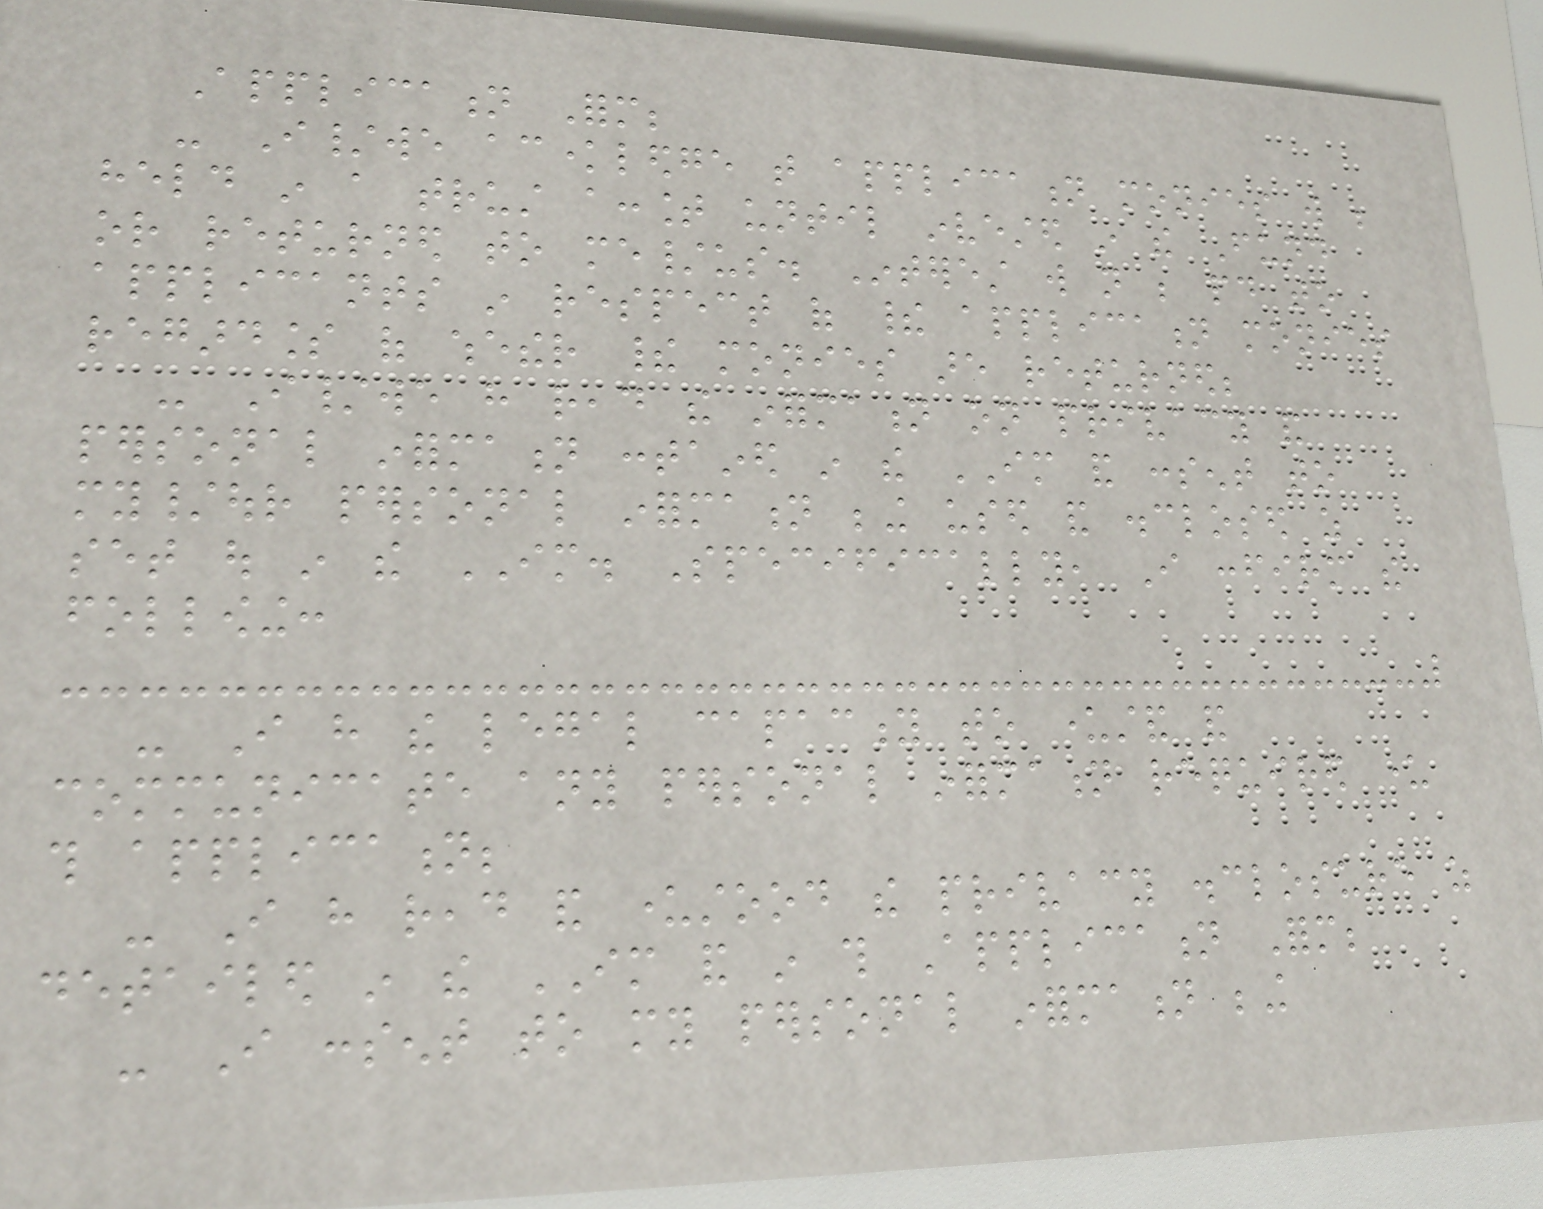Application Form;
- I/we acknowledge that application monies will be
held in a trust account until invested in the Fund
or returned to me/us. Interest will not be paid to
applicants in respect of their application monies
regardless of whether their monies are returned;
- I/we have read the information on privacy and
personal information contained in the IM and consent to
my/our personal information being used and disclosed as
set out in the IM. Specifically, I confirm the
following:
- I have the legal capacity to understand and
communicate any personal information required under
this application;
- I have read and understood the privacy disclosure as
detailed in the IM and in this Application Form;
- I consent to my personal information being
